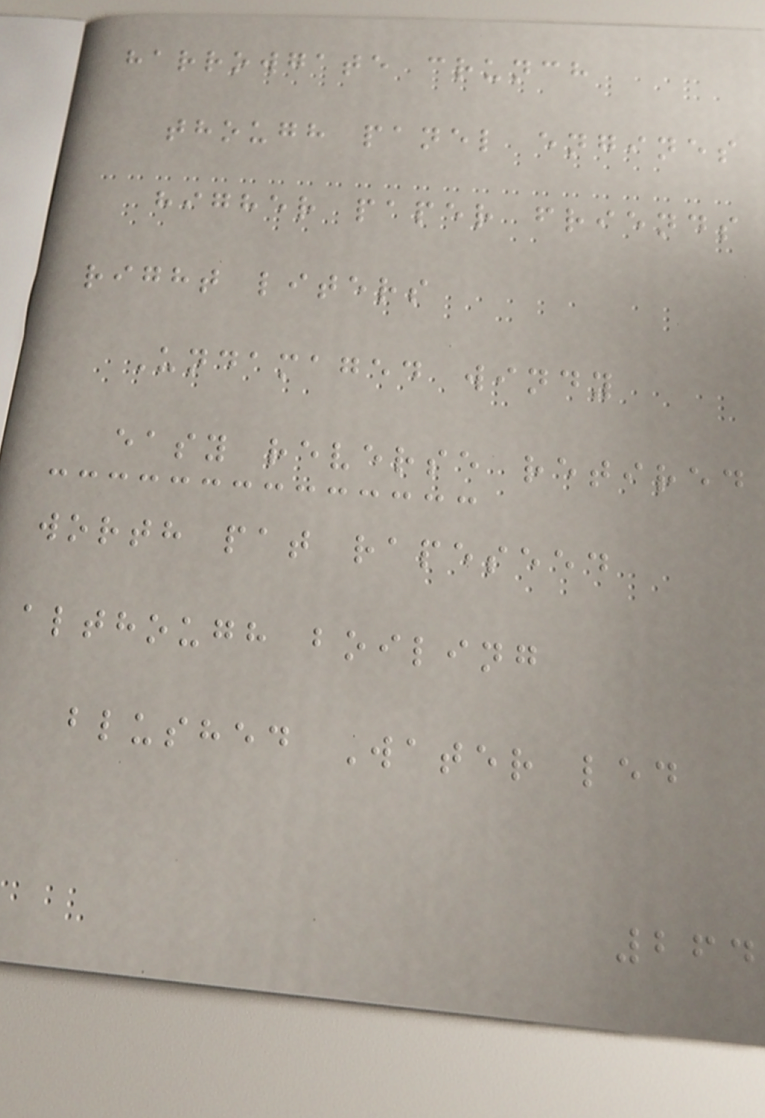harrowgate crunch
though panel engines
higher paper friends
right liters
Undamaged windy
easy reverse retired
worth pat rapeseed
although boiling
blushed Water led
264
